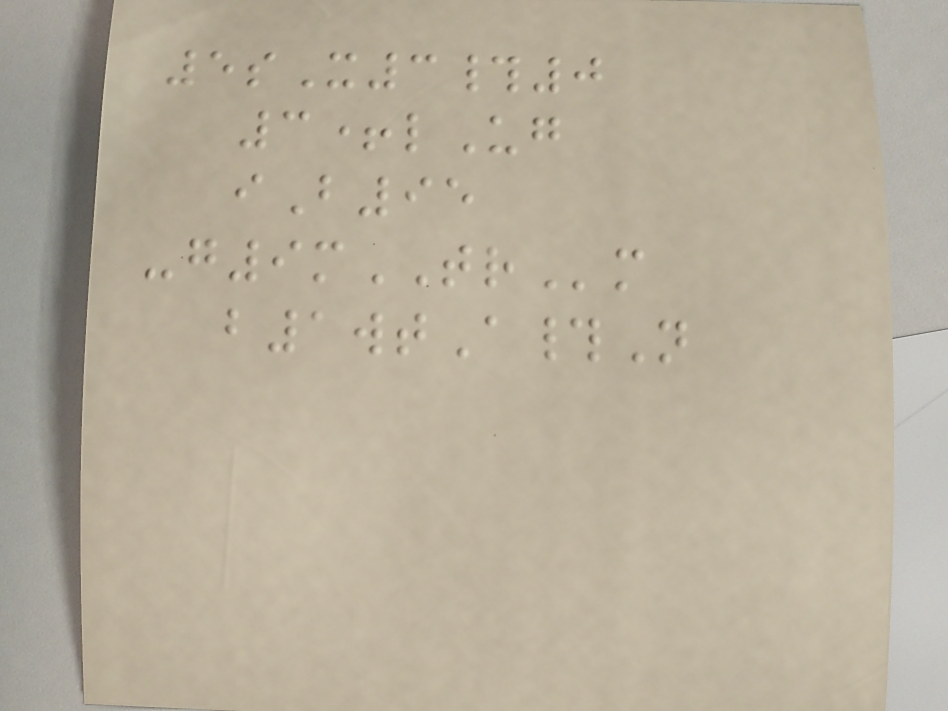5sX3#0
3+lUg
iB95
-g9mTRm
b1wtA#N
